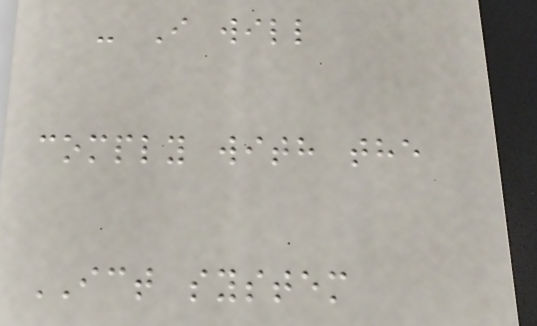- I will
comply with the
ICT system
